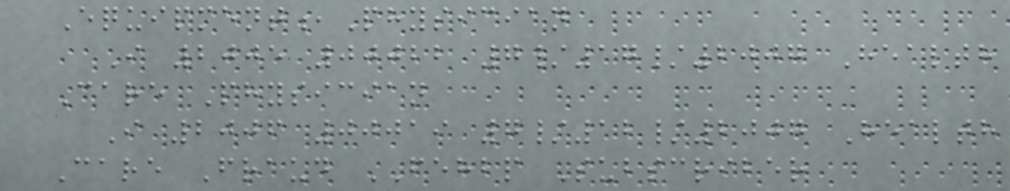Equipment,Physician
I 2005 00022 7/17/2007 Health
Care Physician
I 2006 00019 7/12/2007 Health
Care Fraud FEHBP Subscriber
